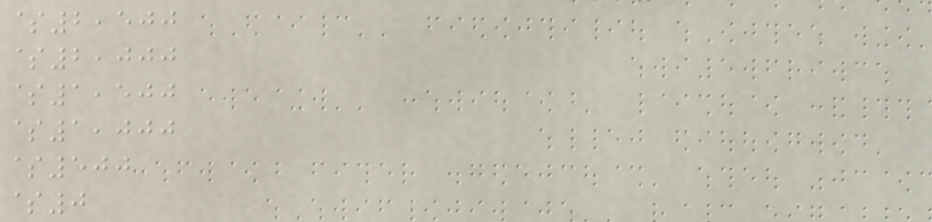$2,500
$2,000
$1,500
$1,000
$500
$0
